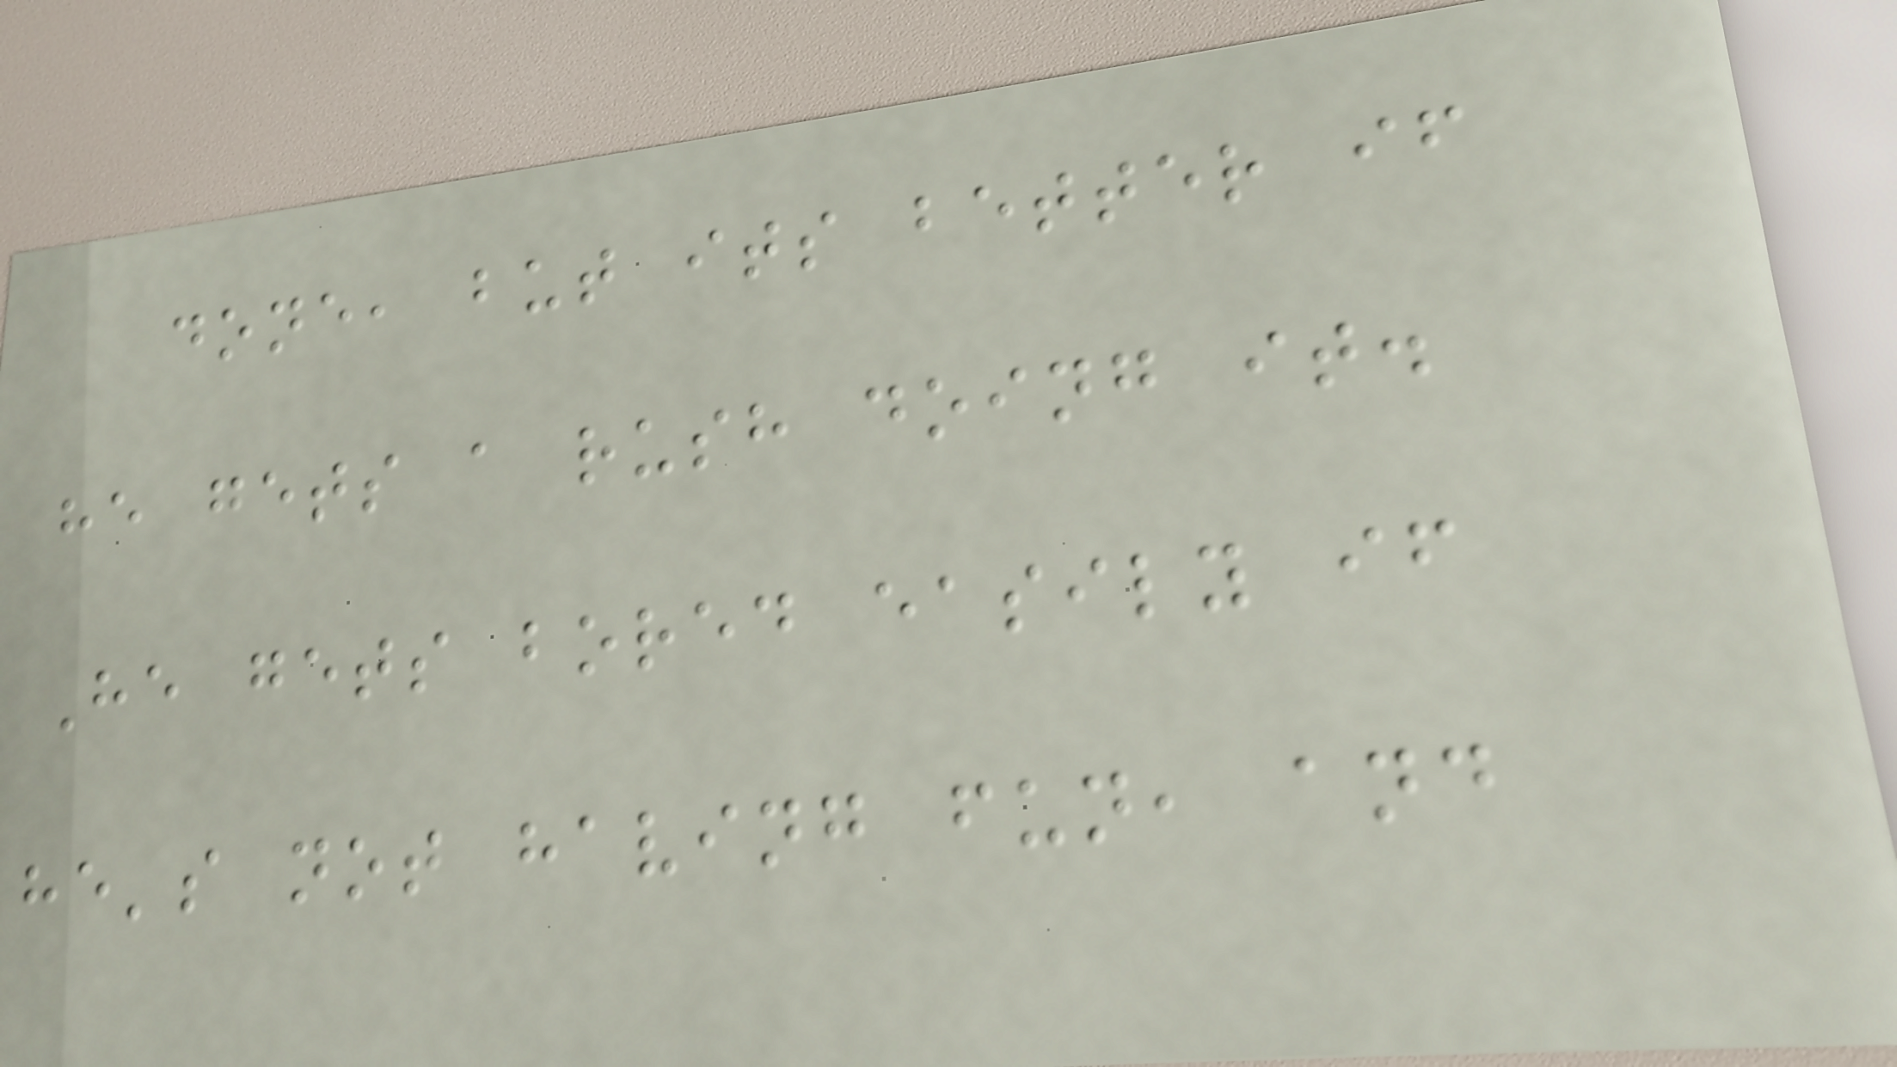done, but its better if
he gets a rush doing it.
He gets bored easily if
he's not having fun, and
